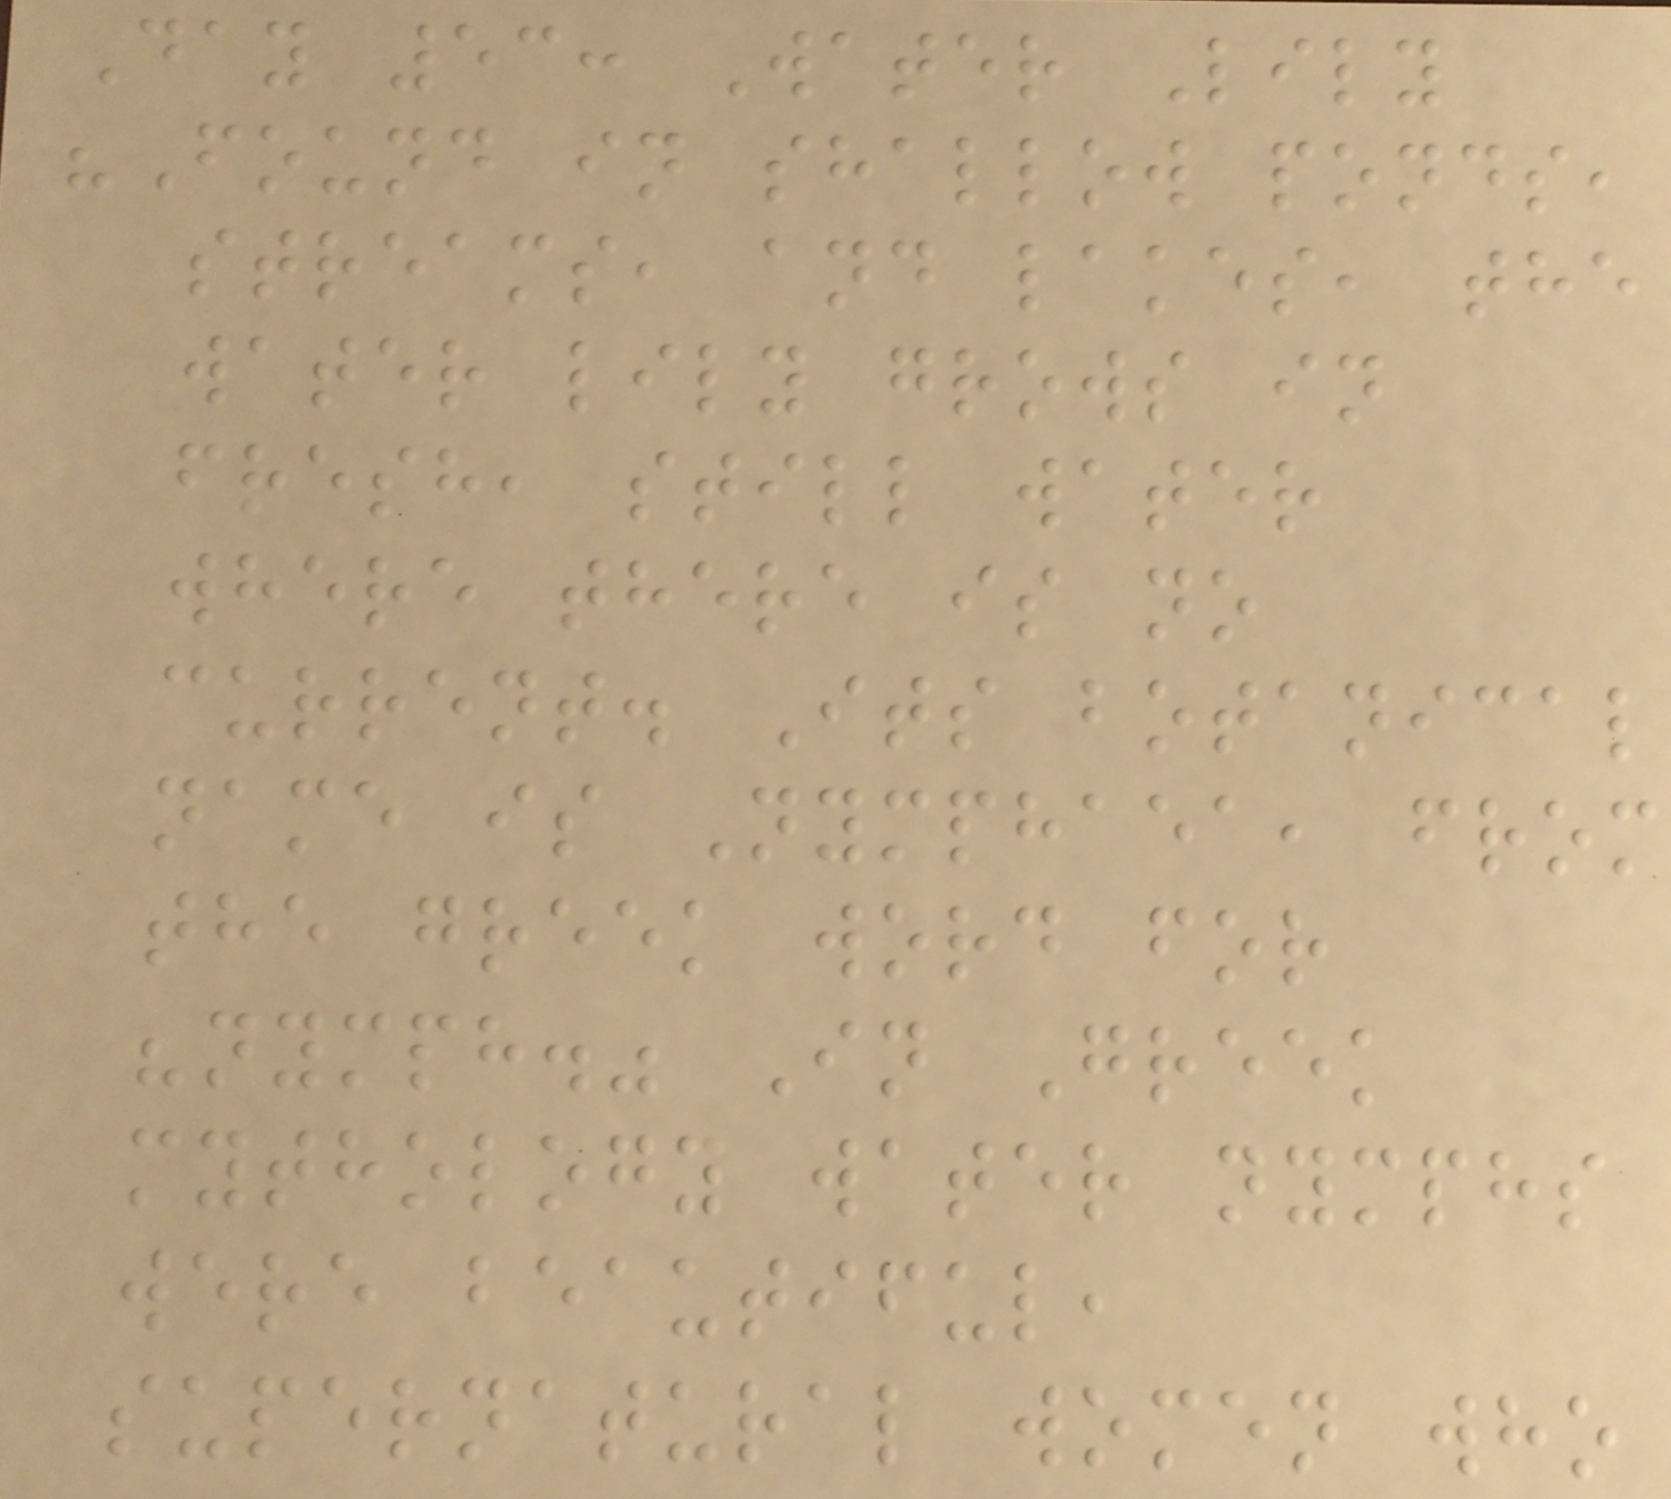Day 53: Water Lily
"Found in shallow ponds,
streams, and lakes, the
water lily grows in
fresh, still water
where there is no
current. Its botanical
name is Nymphaea, from
the greek word for
"nymph." In Greek
mythology water nymphs
were beautiful,
supernatural women who
